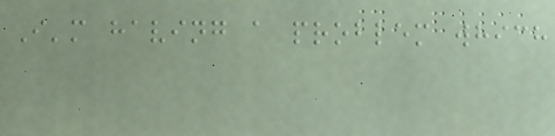I'm having a problem which
